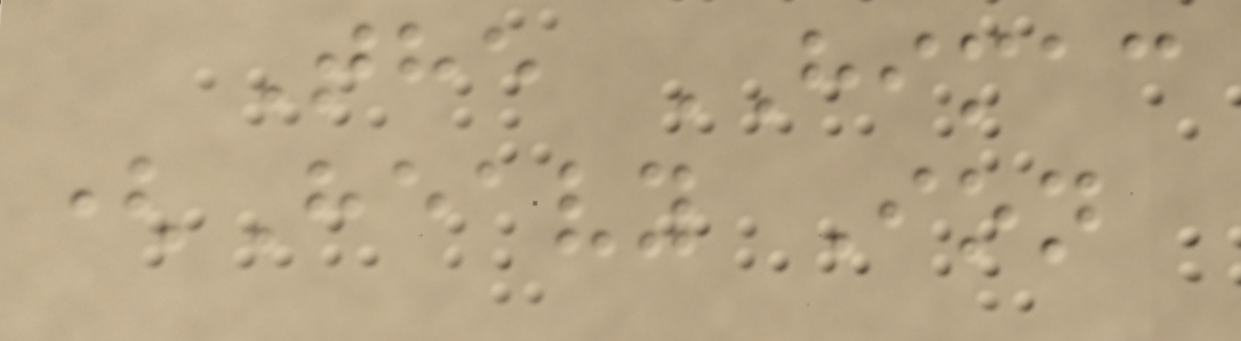The HIMAC
(Heavy Ion
